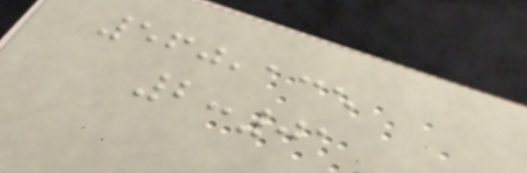560,135
2:01
